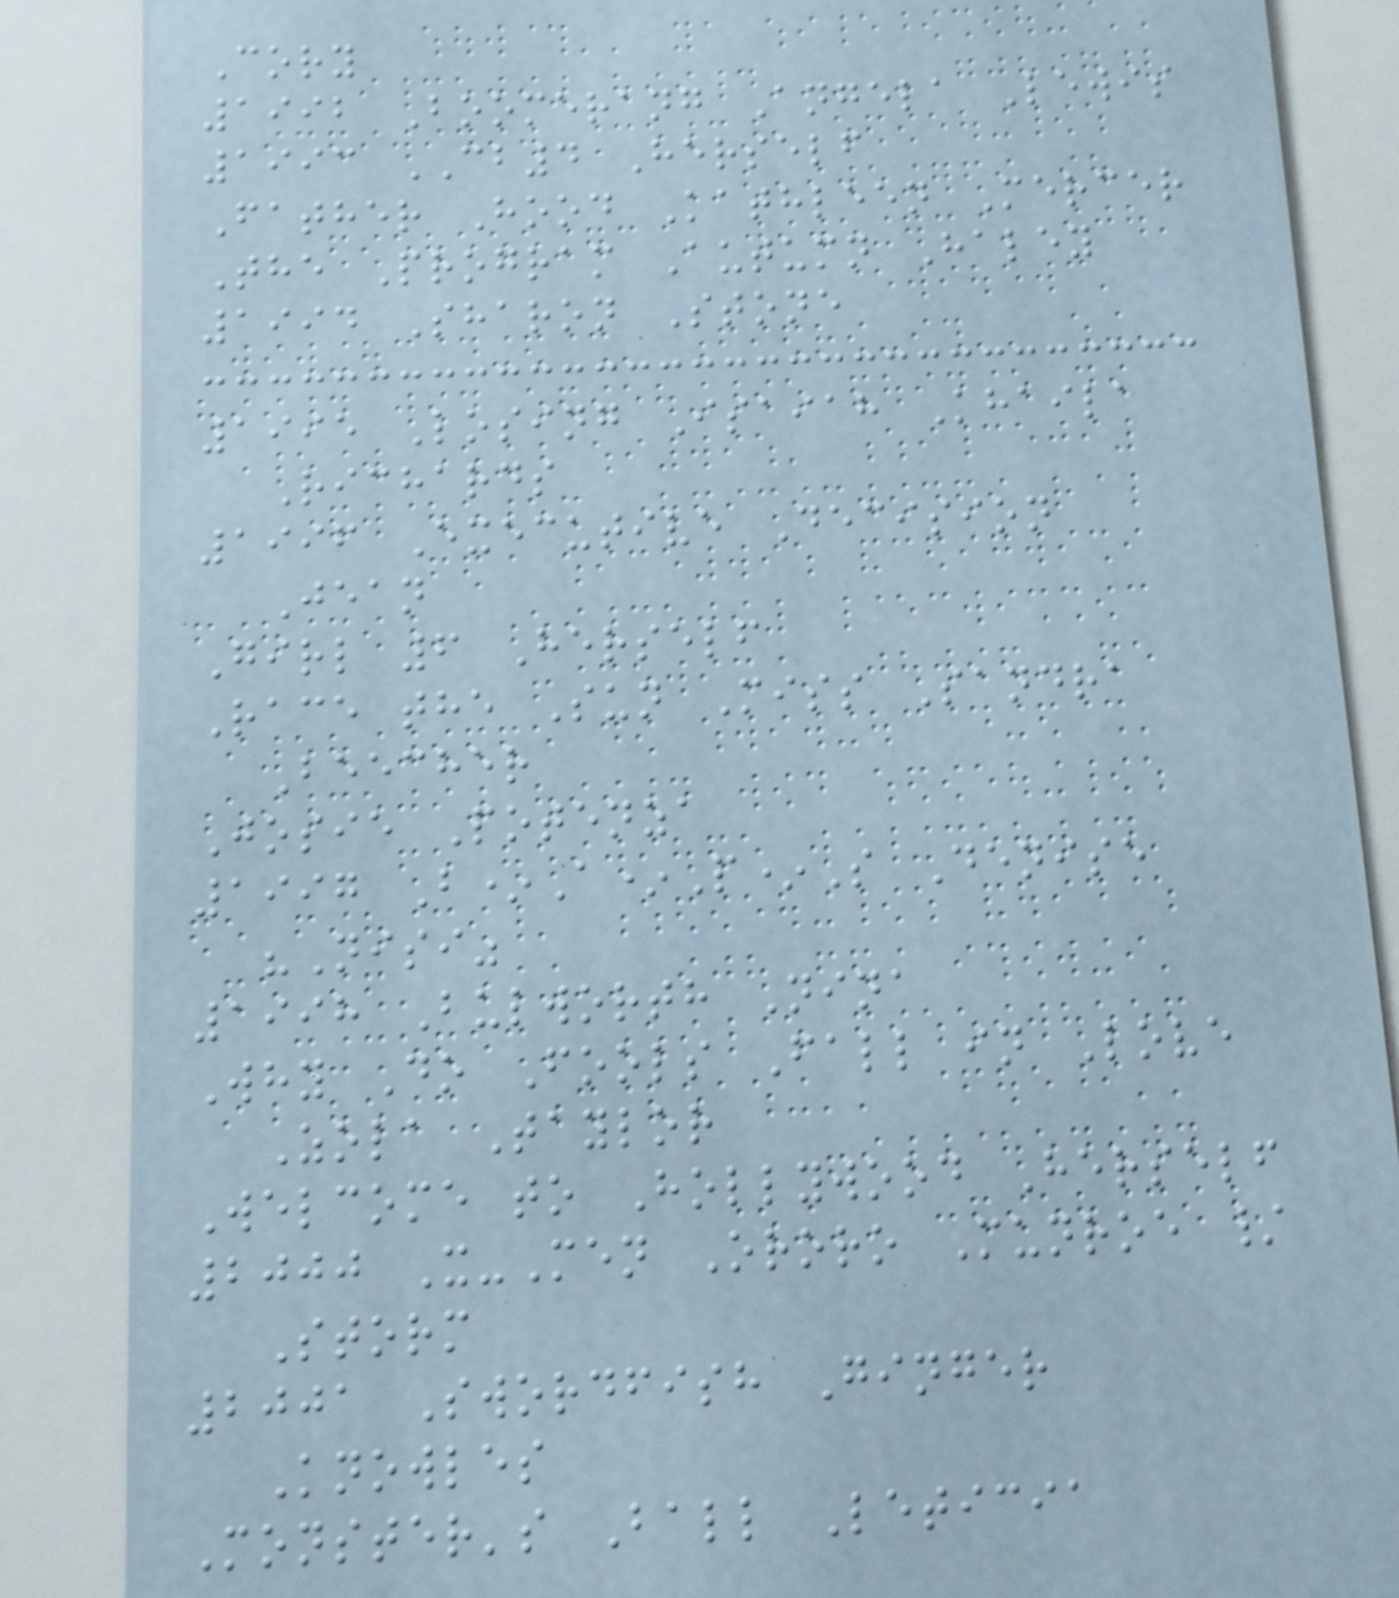Cory
1992 Boomerang Angela Lewis
1993 CB4 Herself
Father Hood Kathleen Mercer
The Program Autumn Haley
1994 Sharon Stone
1995 Losing Isaiah Khaila
Richards
1996 Executive Decision
Jean
Girl 6 Herself
Race the Sun Miss Sandra
Beecher
Josie Potenza
1997 B*A*P*S Denise
"Nisi"
1998 Bulworth Nina
Why Do Fools Fall in Love
Zola Taylor
Welcome to Hollywood Herself
2000 X-Men Ororo Munroe /
Storm
2001 Swordfish Ginger
Knowles
Monster's Ball Leticia
